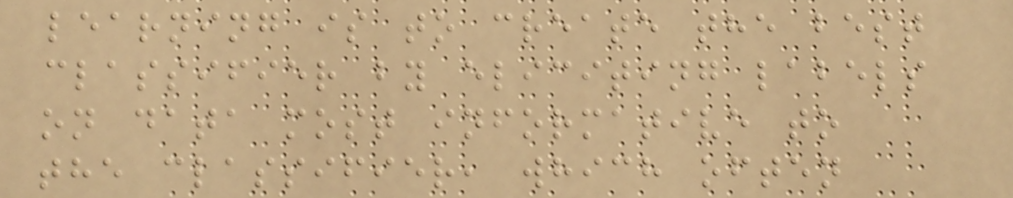learning is to create the best
classifier by eliciting labels
on data most informative to
the classifier, which often
